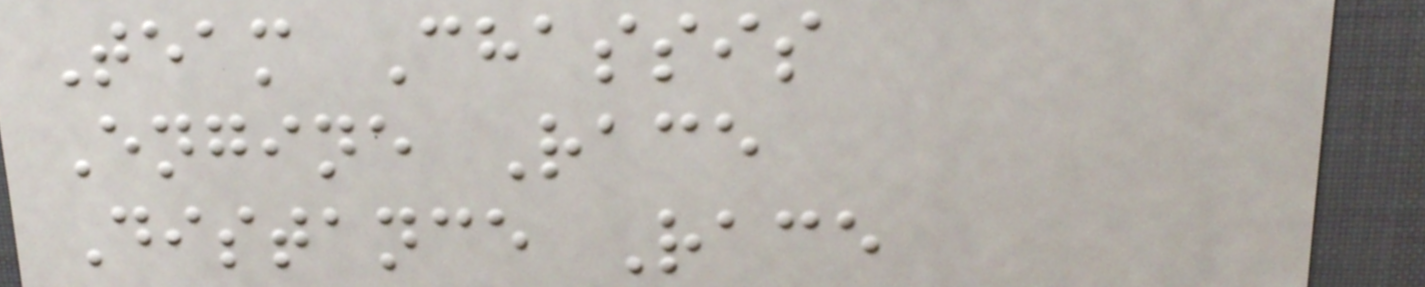Team Chassis
Engine Race
Distance Race
